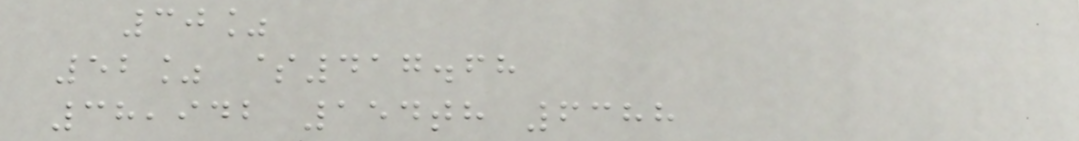30%
52% $417.68
38,942 154th 6388
